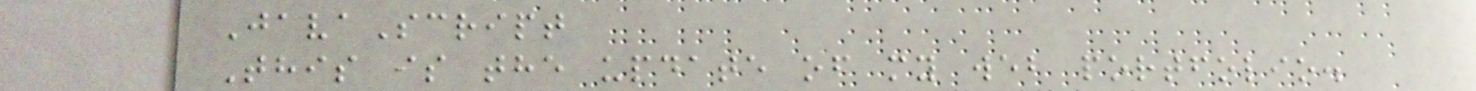JavaScript
This is the update of my web portfolio.
